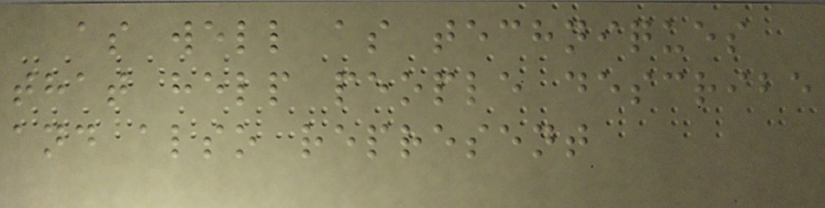as well as techniques
that help people describe
and also represent
